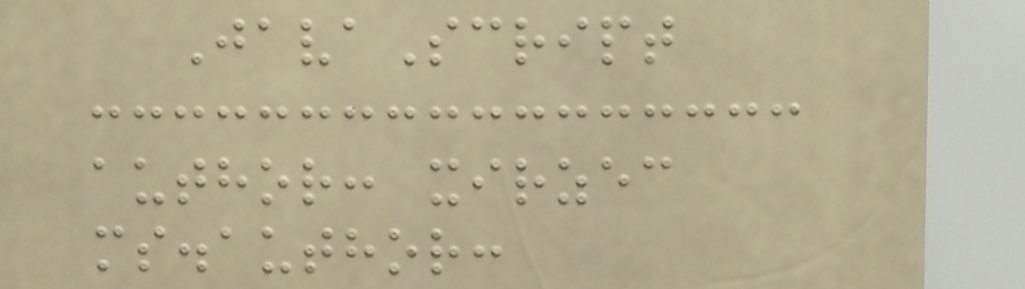JavaScript
author: xirzec
ms.author:
